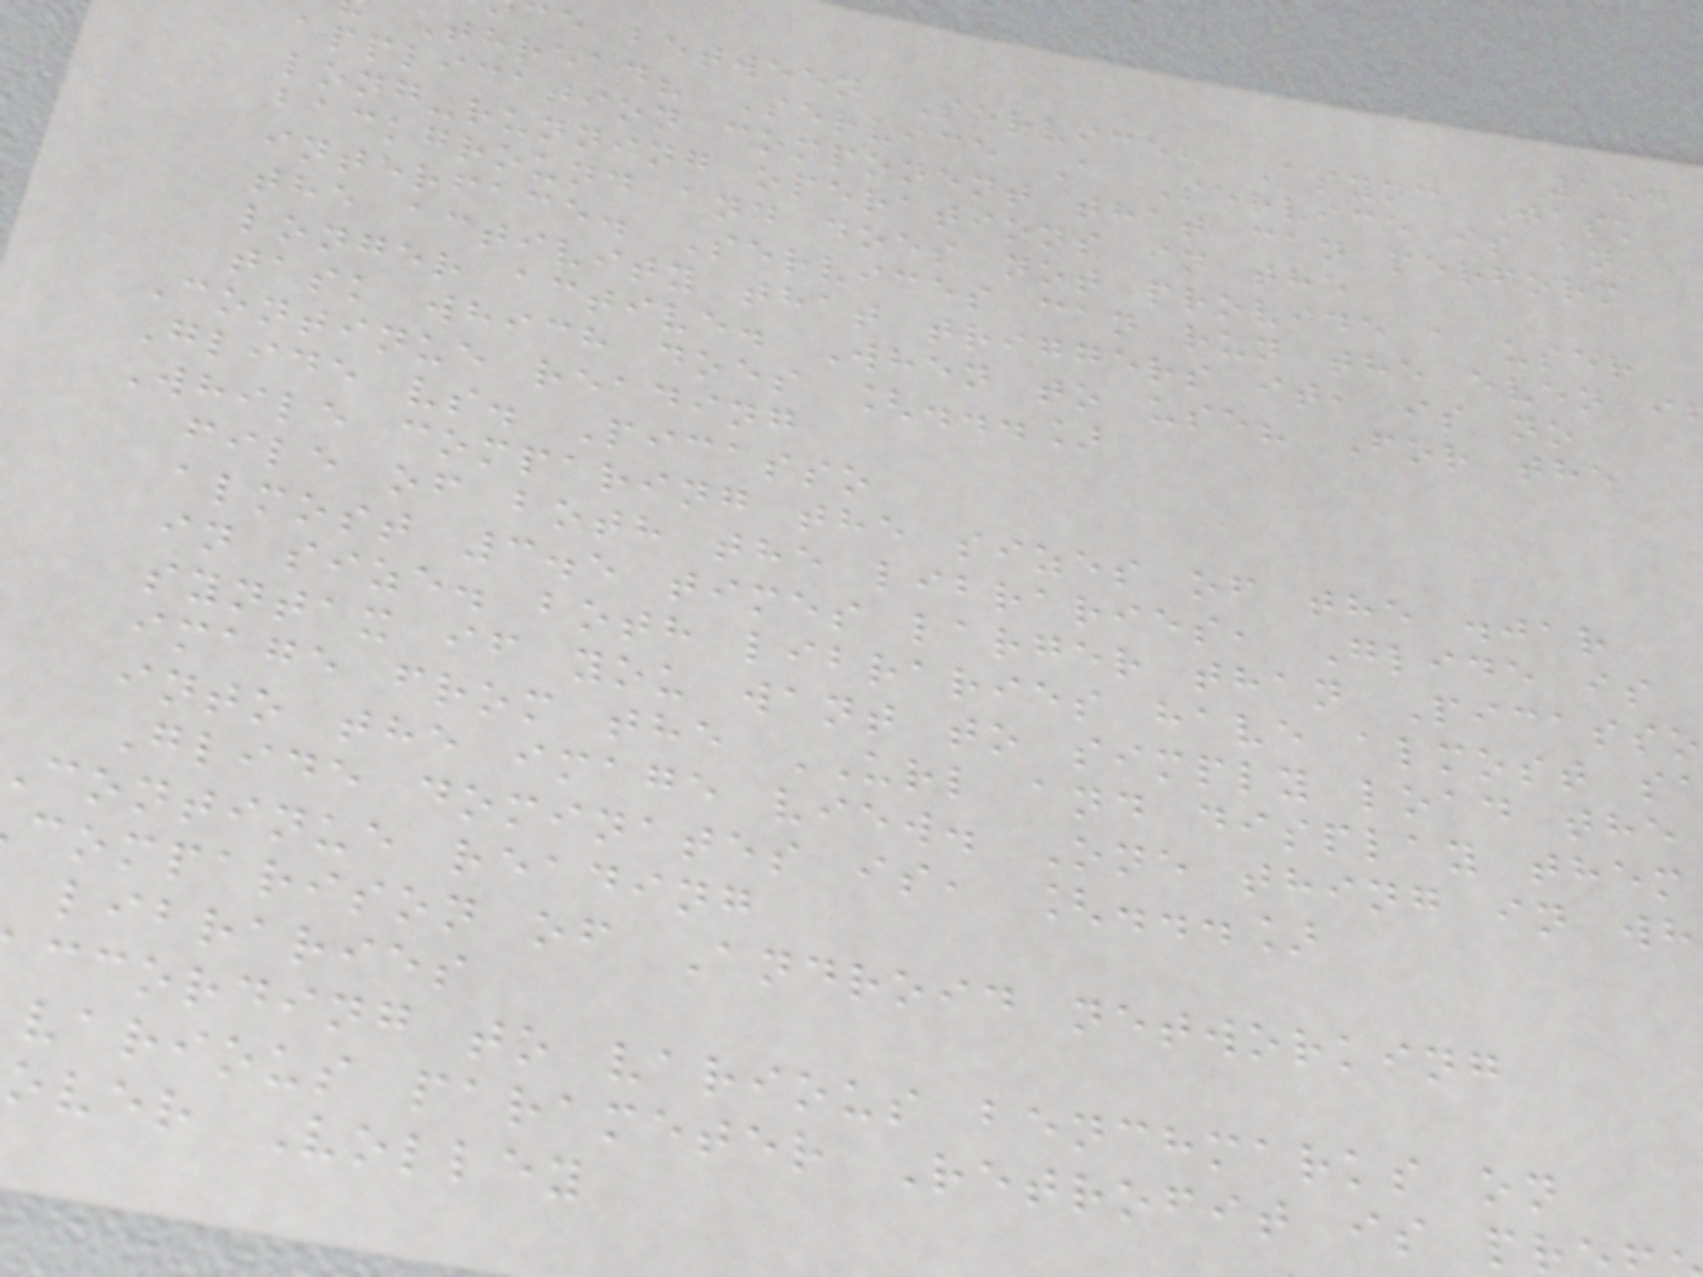184
e between Service, Async Task
Thread? Service A Service is an
application component that can perform
long-running operations in the
background and does not provide a user
interface. Services can run the even i
the activity that triggers it, is no
longer active. When to use? For the
task which does [...]
Continue reading
Glide vs. Picasso
While comparing the sizes of the .jar
file of both the libraries, Glide is
almost 3.5 times larger than Picasso
in size. both libraries have almost s
syntax if you want to simply load the
image from the URL and display them
into the image view. One thing in wh
Glide dominates is, [...]
continue reading
comparison of Android networking
libraries
ccording to various benchmarks on
various parameter Retrofit is pr
over Volley
